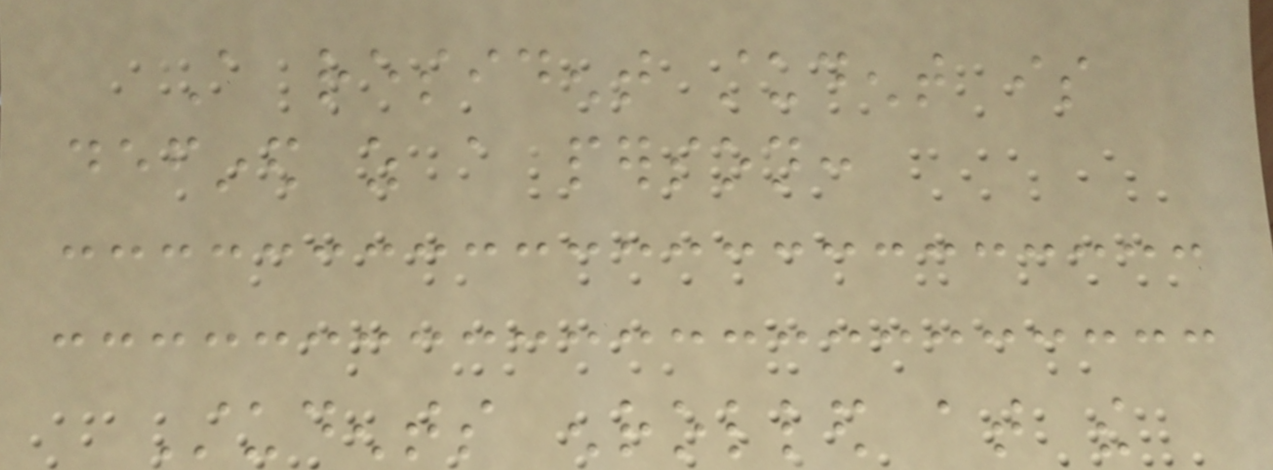A resident student is
defined as a person:
Students enrolled at the
